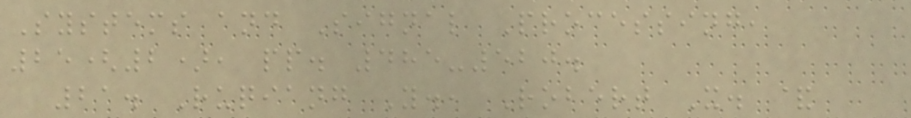Systems and Signal Processing,
25(2), pp. 485-520.
21. Ruqiang Y., Robert X. &
